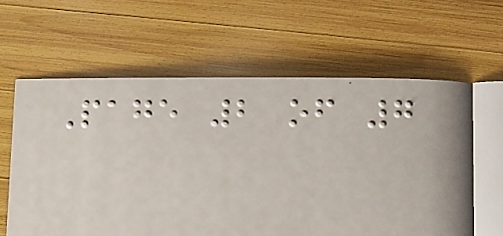Page 2 of 7
